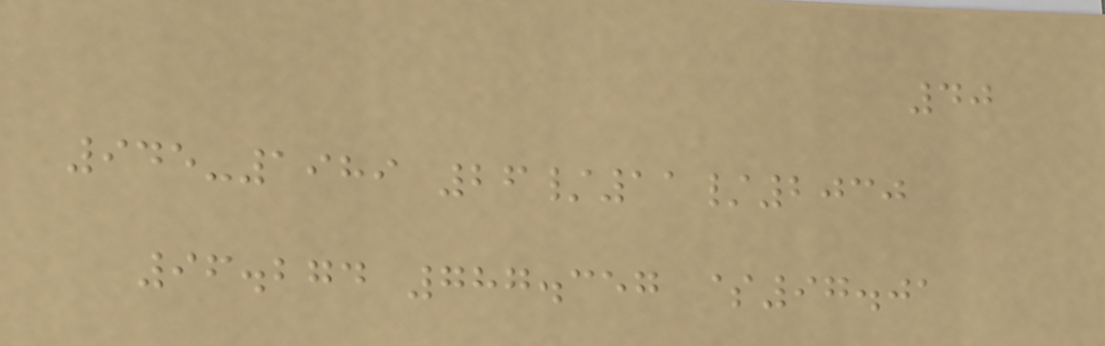40
945-1989 26/11/2030
96.274 787.357 $97.01
